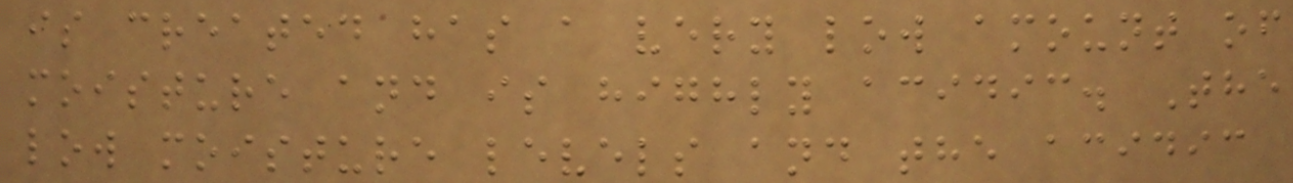is created has a very low amount of
moisture and is highly acidic. The
low moisture levels and the acidic
